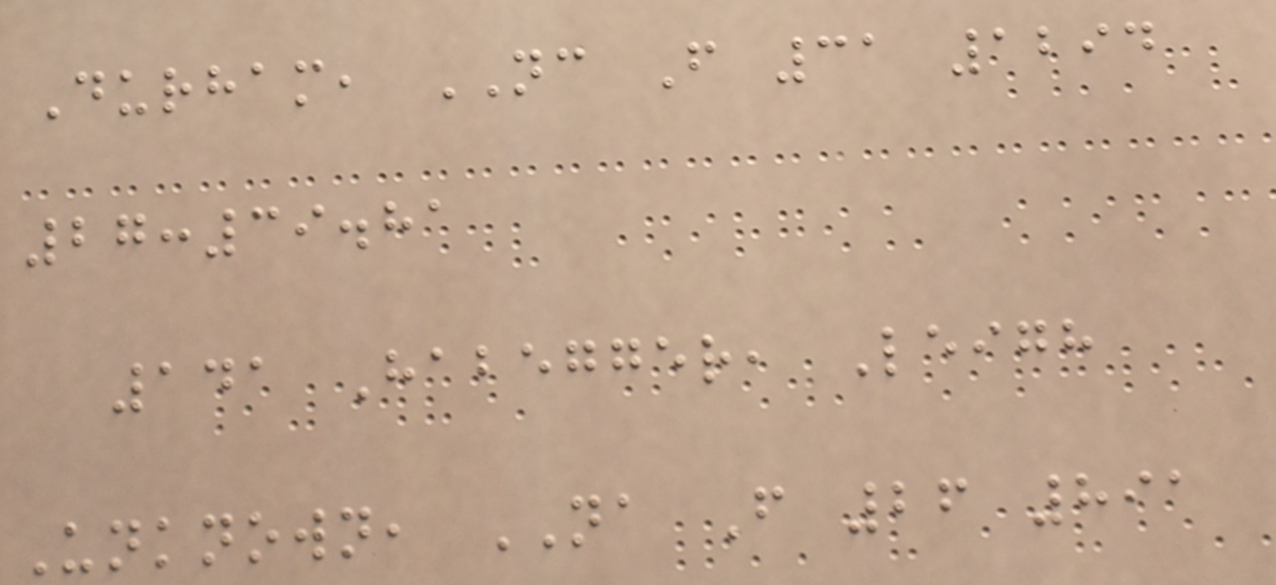Durham, NC F 31 1294
27:39.81
141 Habegger, Leigh
Unknown, NA F 26 891
